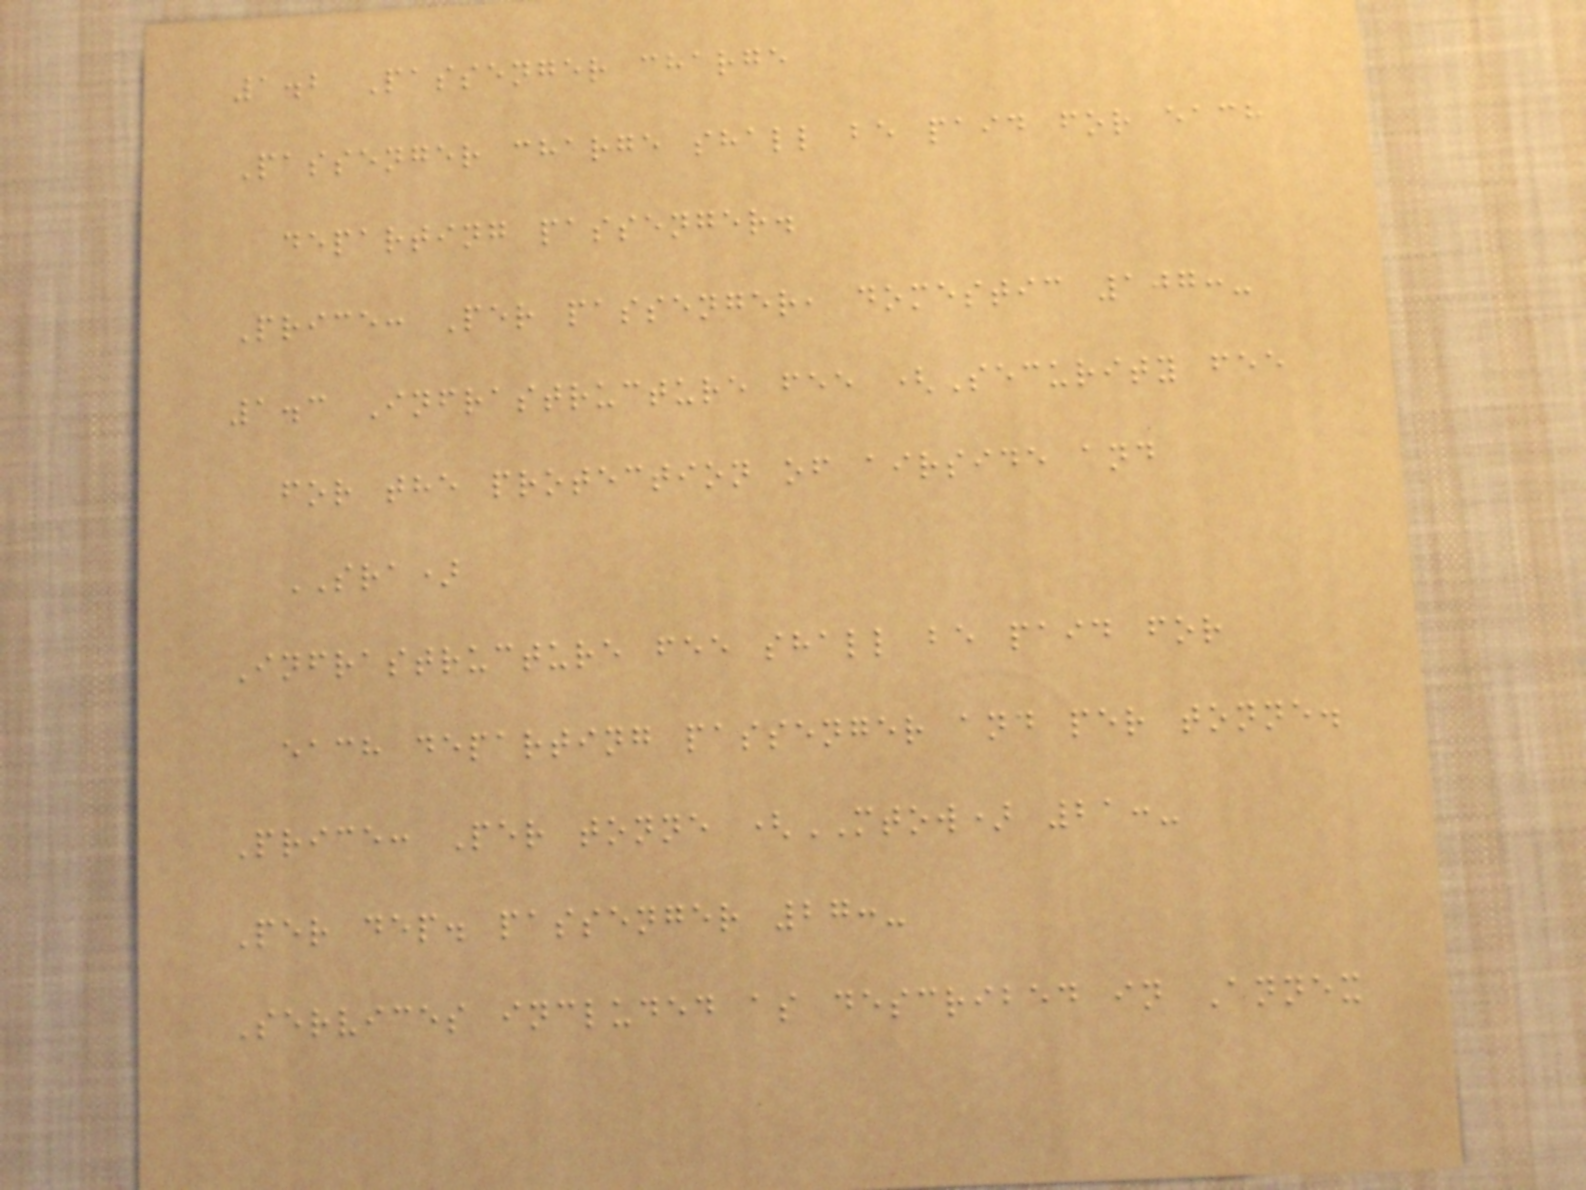1.2 Passenger charge
Passenger charge shall be paid for each
departing passenger.
Price: Per passenger, domestic 107:-
1.3 Infrastructure fee (Security fee
for the protection of airside and
SRA)
Infrastructure fee shall be paid for
each departing passenger and per tonne.
Price: Per tonne (MTOW) 21:-
Per dep. passenger 27:-
Services included as described in Annex
